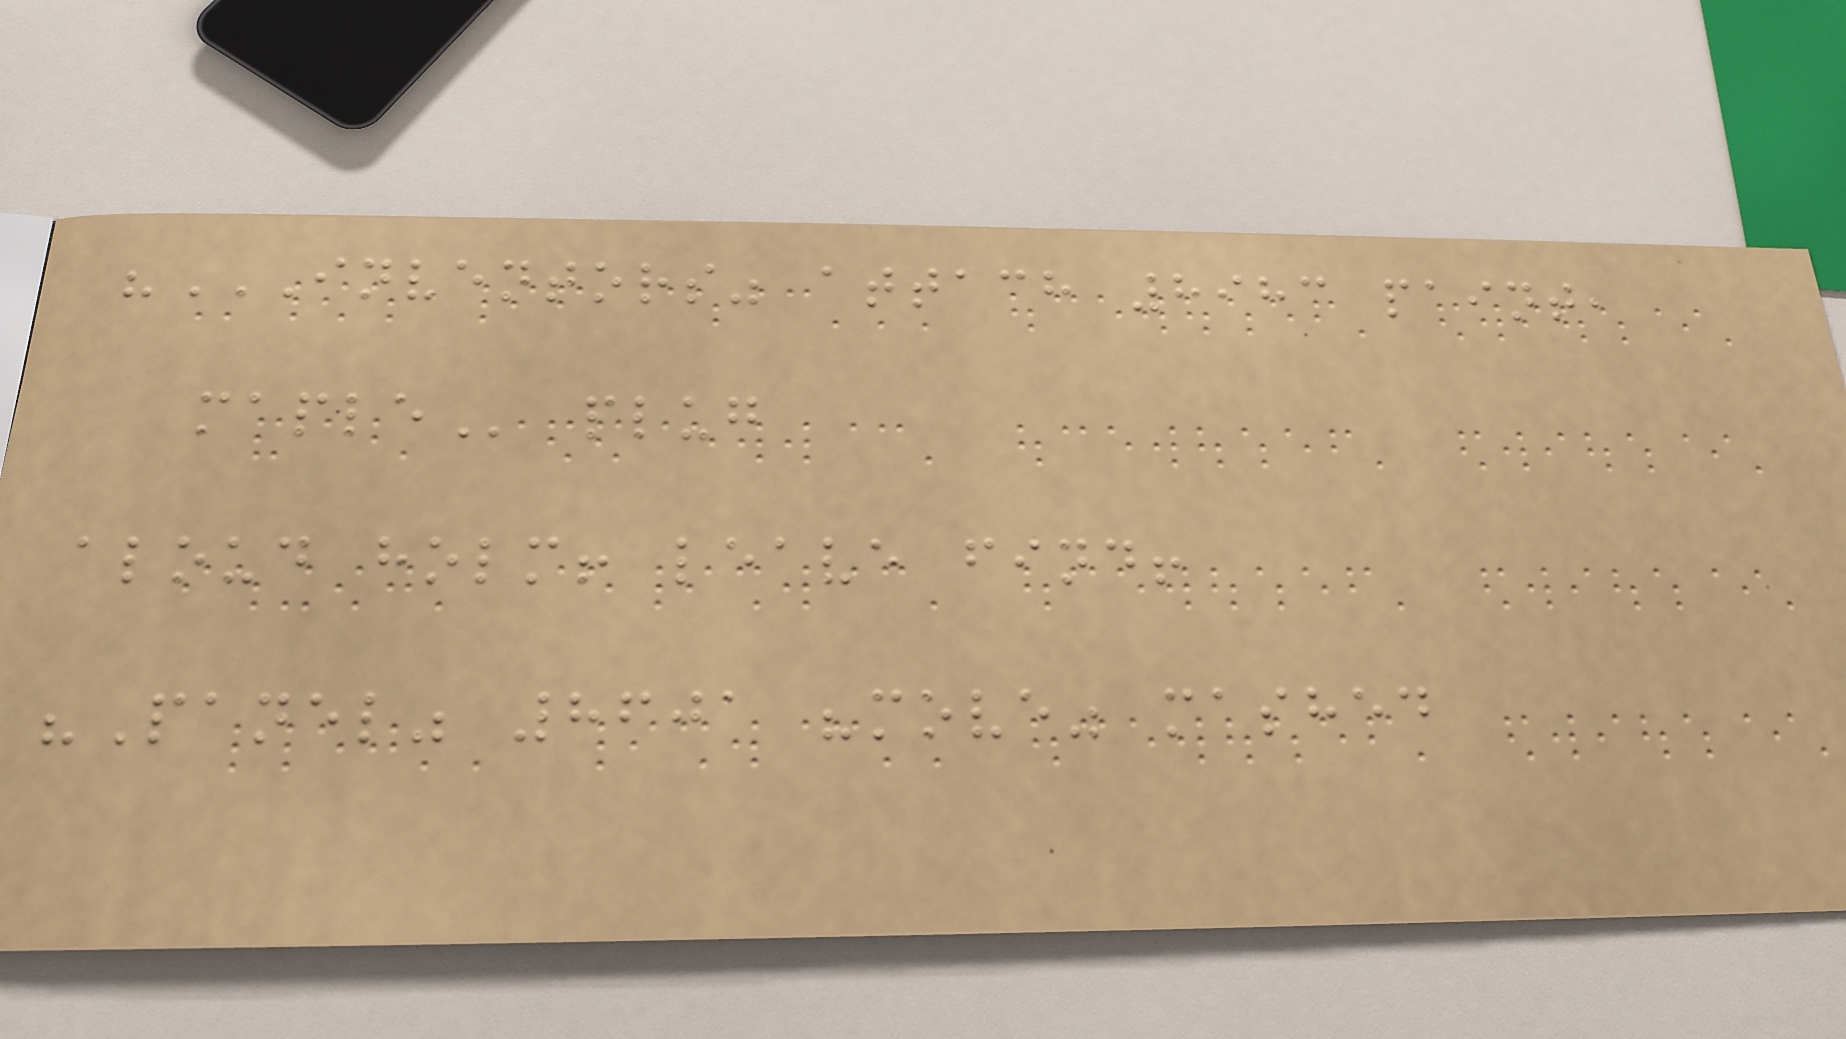"INVENTORS" ATTACH 8983 PAINT,
MAPLE plug
aloud holm! leave find!
"Panel" 8601 "move" mashed
